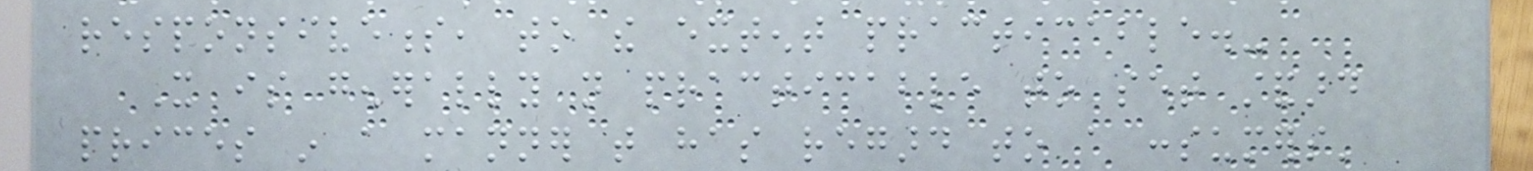responsiveness, to the extent practicable.-
It is generally not practicable to set standard
prices in a manner that has regard to a consumers'
